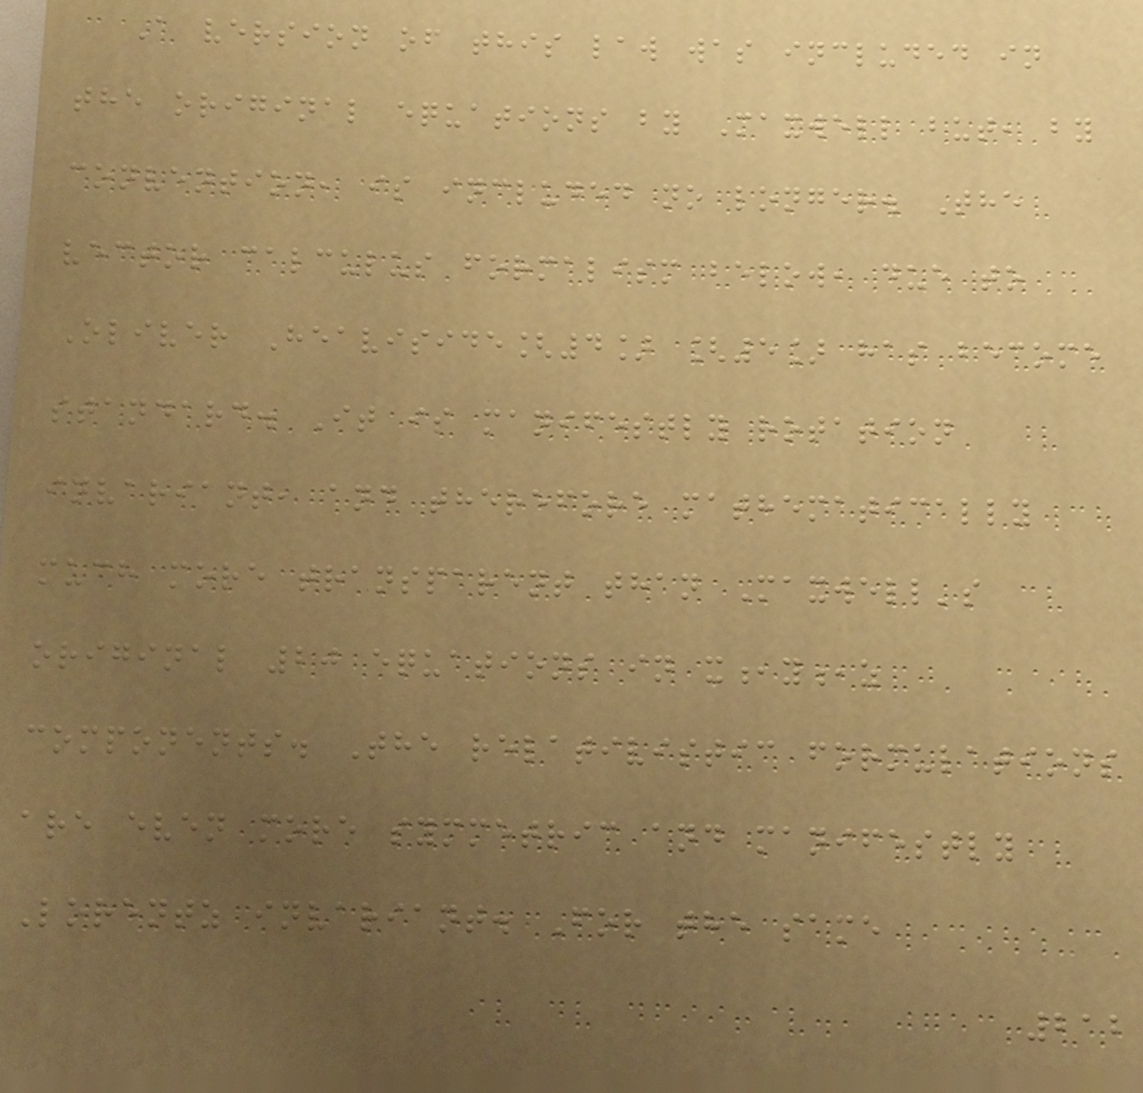A version of this law was included in
the original equations by Maxwell but, by
convention, is included no longer. The
vector calculus formalism below, due to
Oliver Heaviside[4] [5] has become
standard. It is manifestly rotation
invariant, and therefore mathematically
much more transparent than Maxwell's
original 20 equations in x,y,z
components. The relativistic formulations
are even more symmetric and manifestly
Lorentz invariant. For the same
212
